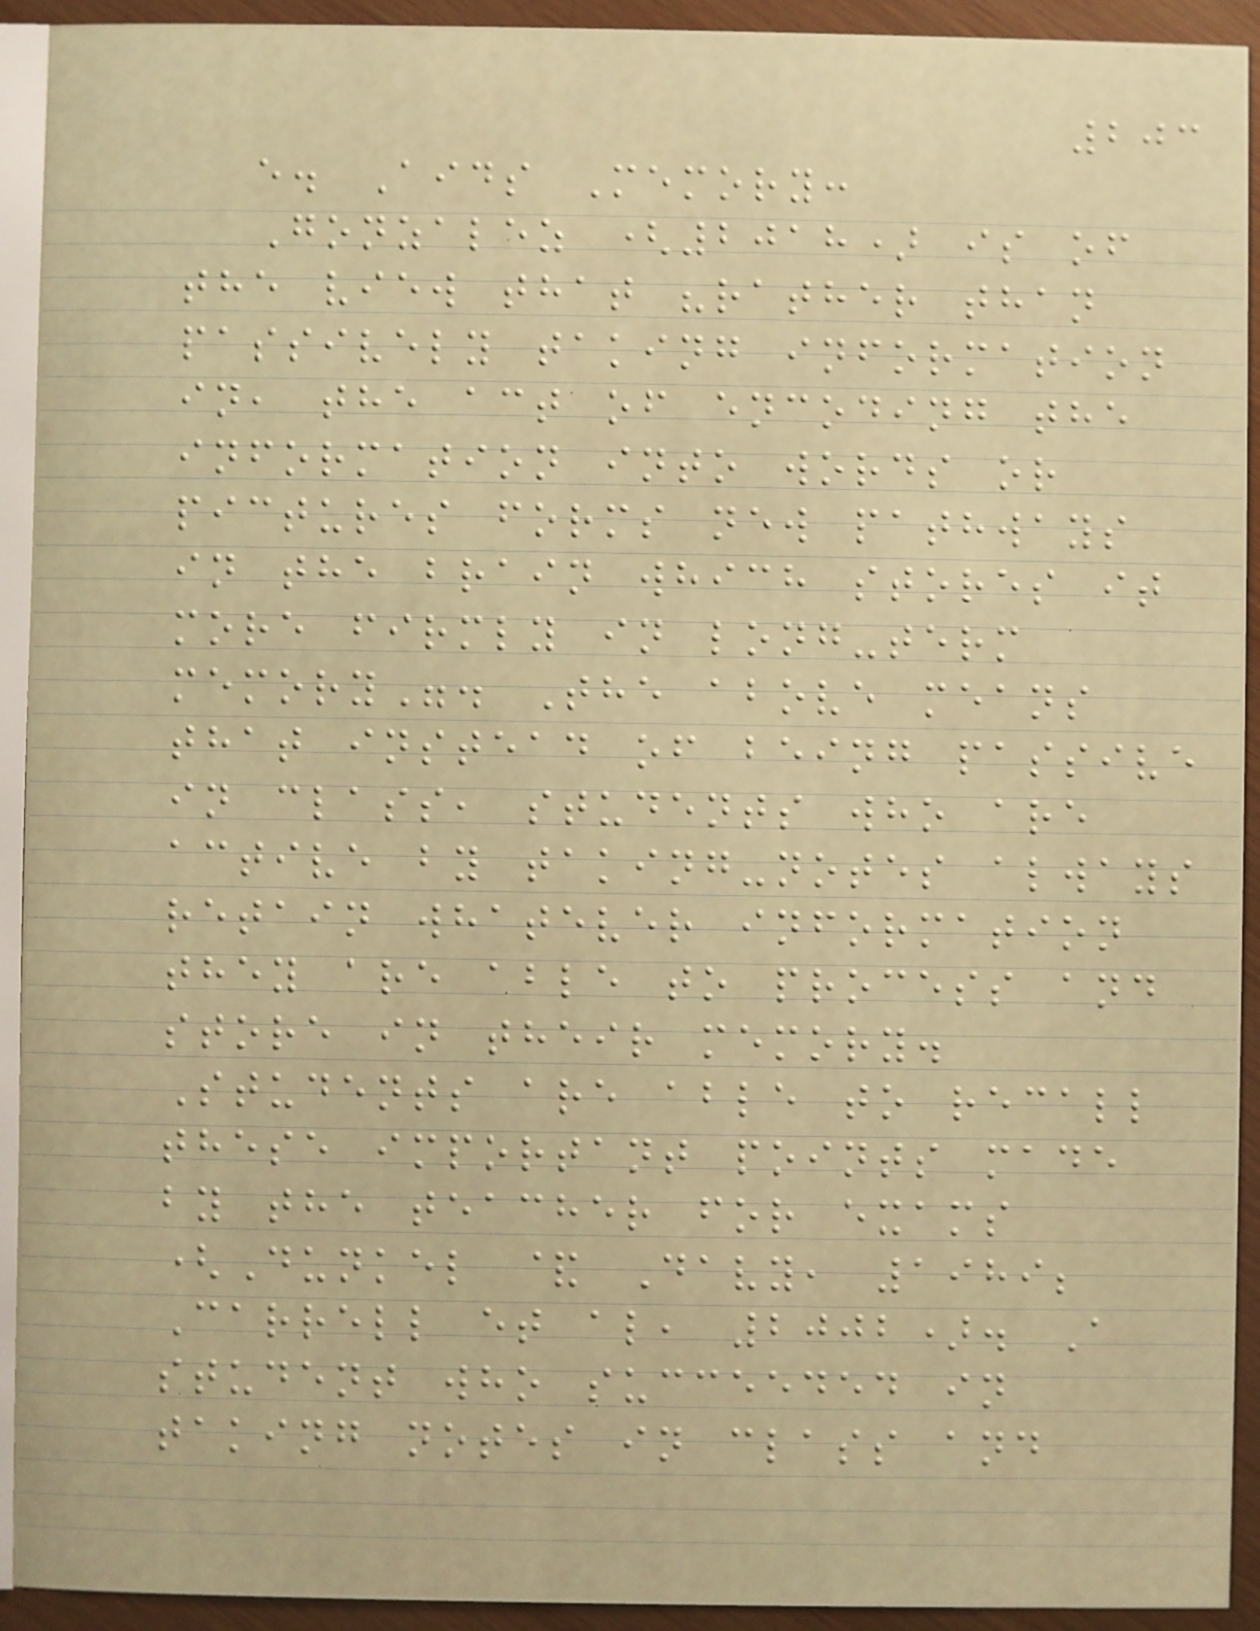203
e. Aids Memory:
Gonzalez (2018) is of
the view that "rather than
passively taking information
in, the act of encoding the
information into words or
pictures forms new pathways
in the brain which stores it
more firmly in long-term
memory". The above means
that instead of being passive
in class, students who are
active by taking-notes always
retain whatever information
they are able to process and
store in their memory.
Students are able to recall
these important points made
by the teacher for exams
(Dunkel & Davy, 1989;
Carrell et al, 2002). A
student who succeeded in
taking notes in class and
